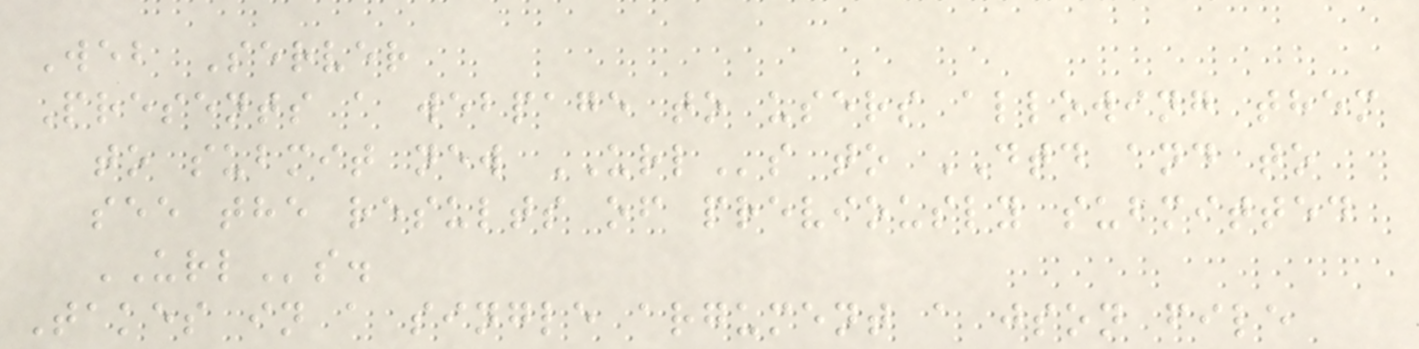Web Server
Presents a webpage to users allowing them
to submit new URLs to DTD and to
see the results of previously submitted
URLs.
Takes in a single argument a json file
